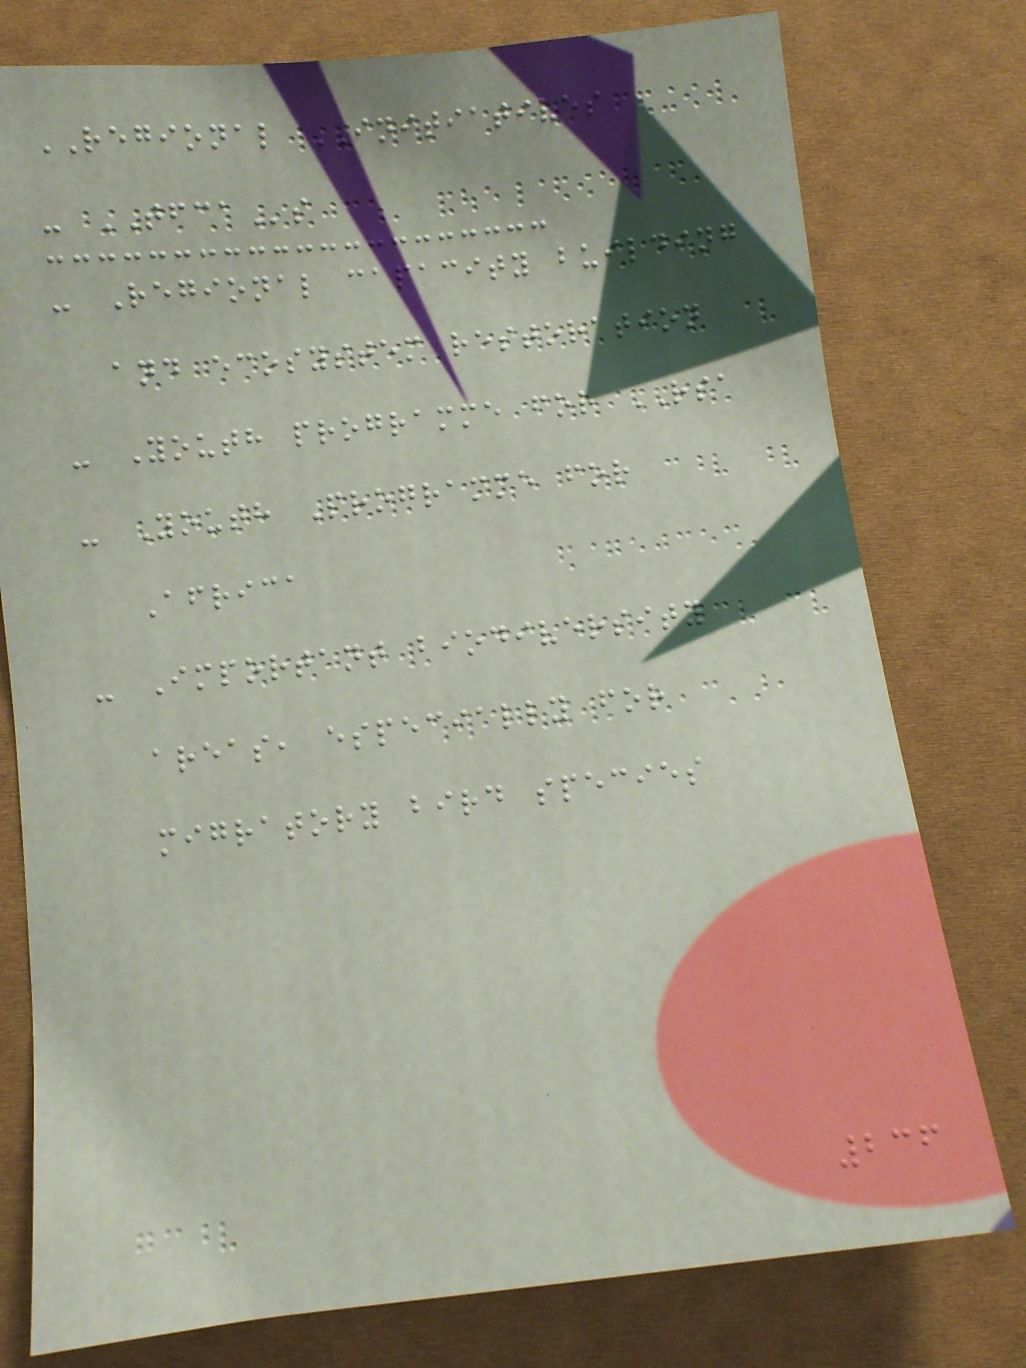REGIONAL INITIATIVES
- TFCAs
- Regional capacity building
and ecosystem restoration
- Youth programme for RSA
- Youth Programme for
Africa
- Important biodiversity
areas, especially for
migratory bird species
236
